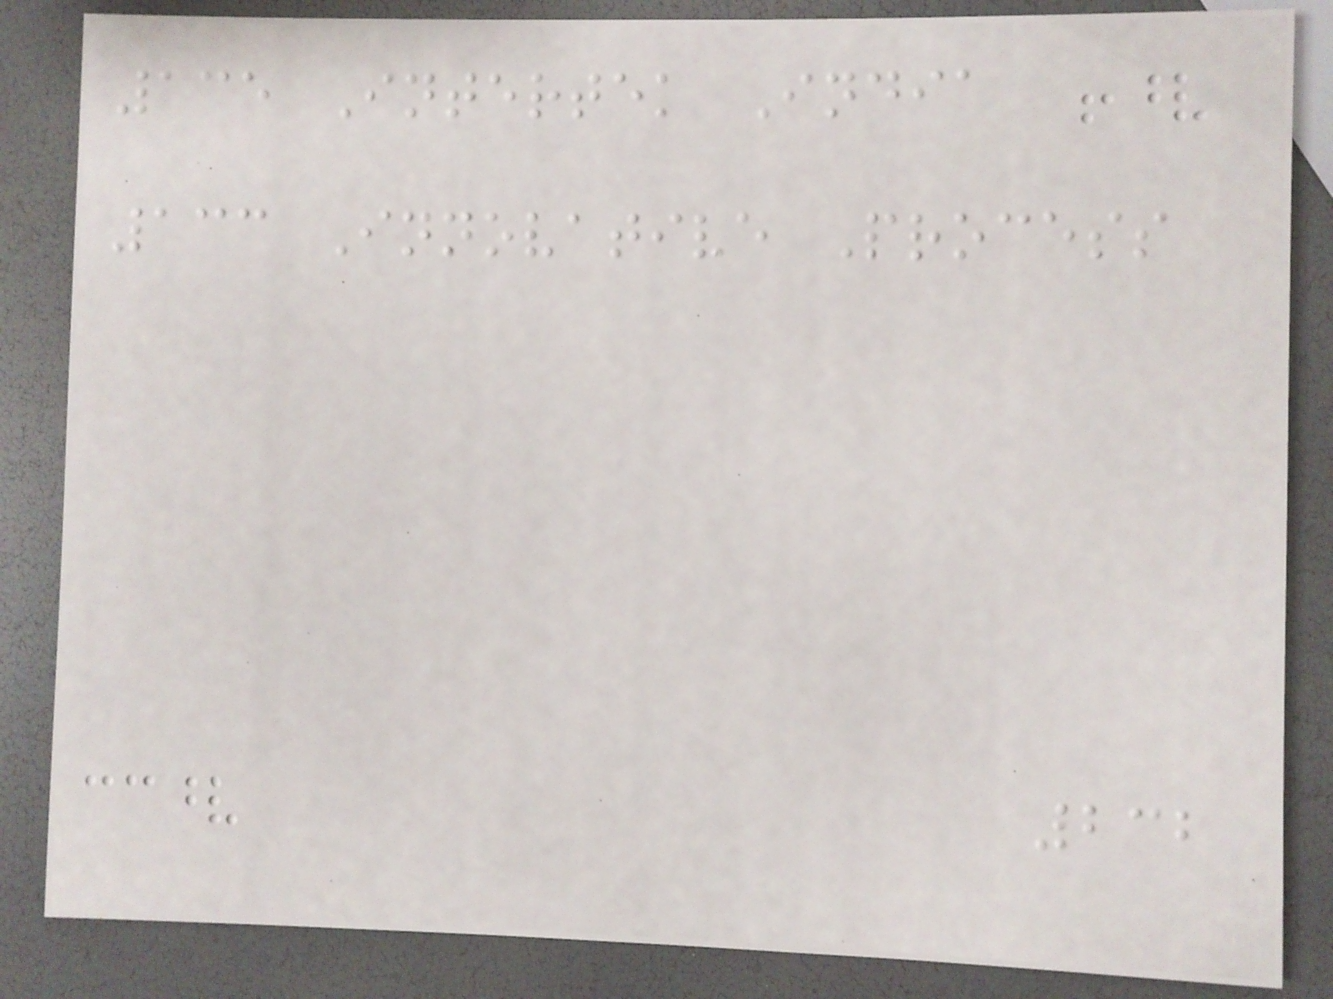135 Intertek India
133 Innovative Process
232
